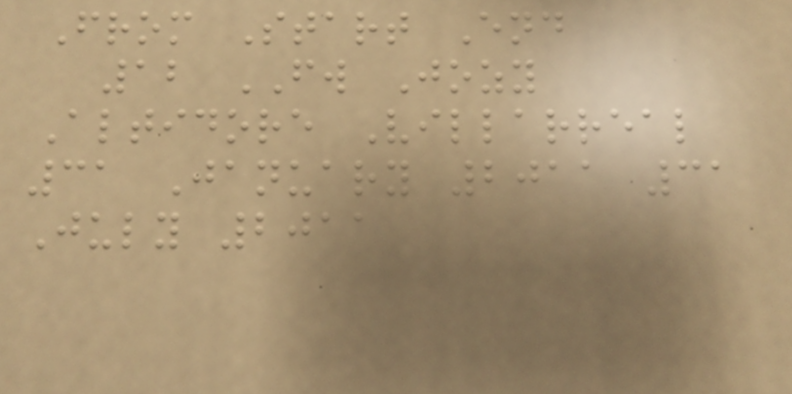From Start End
12 FW Jozy
Altidore Villarreal
31 January 2011 31
July 2011
